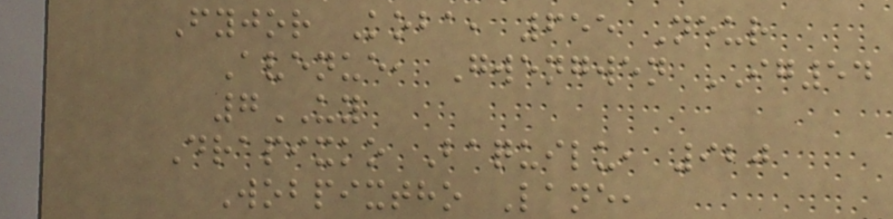Fyjor Koba, 655 Neur
Avenue, Gwengwen IG54
7UY
Drapixko Baquilu, 920
Wobpixtho Lane,
